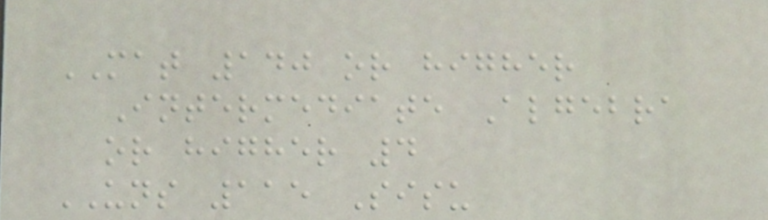MAT 140 or higher
Intermediate Algebra
or higher 4
UNS 115 Sisu
